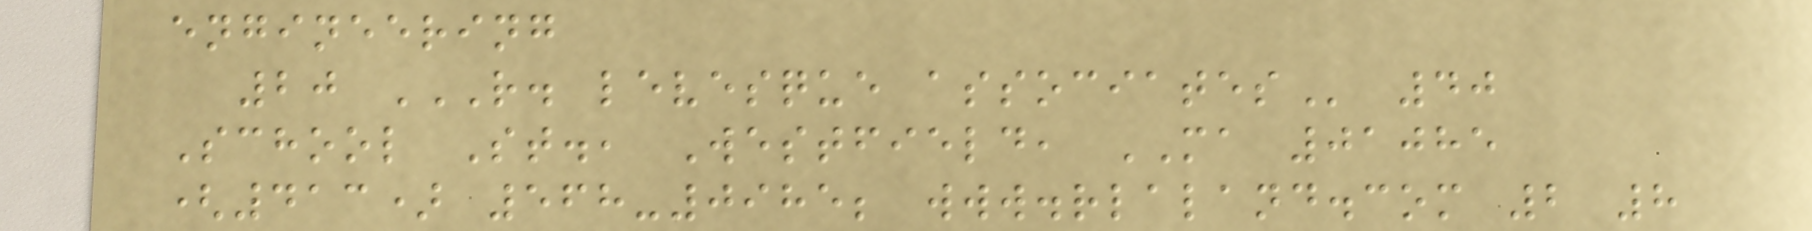engineering
20 R. LEVESQUE ASSOCIATES 40
School St., Westfield, MA 01085
(413) 568-0985; www.rlaland.com 2 8
